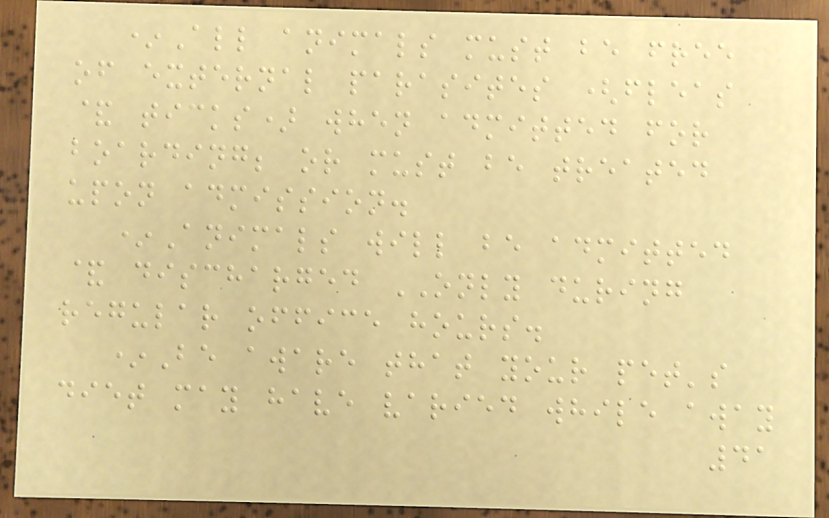*All animals must be free
of external parasites (fleas
& ticks) when admitted for
boarding; or must be treated
upon admission.
*Animals will be admitted
& discharged ONLY during
regular office hours.
*Be aware that your pet's
diet may have varied while away
41
